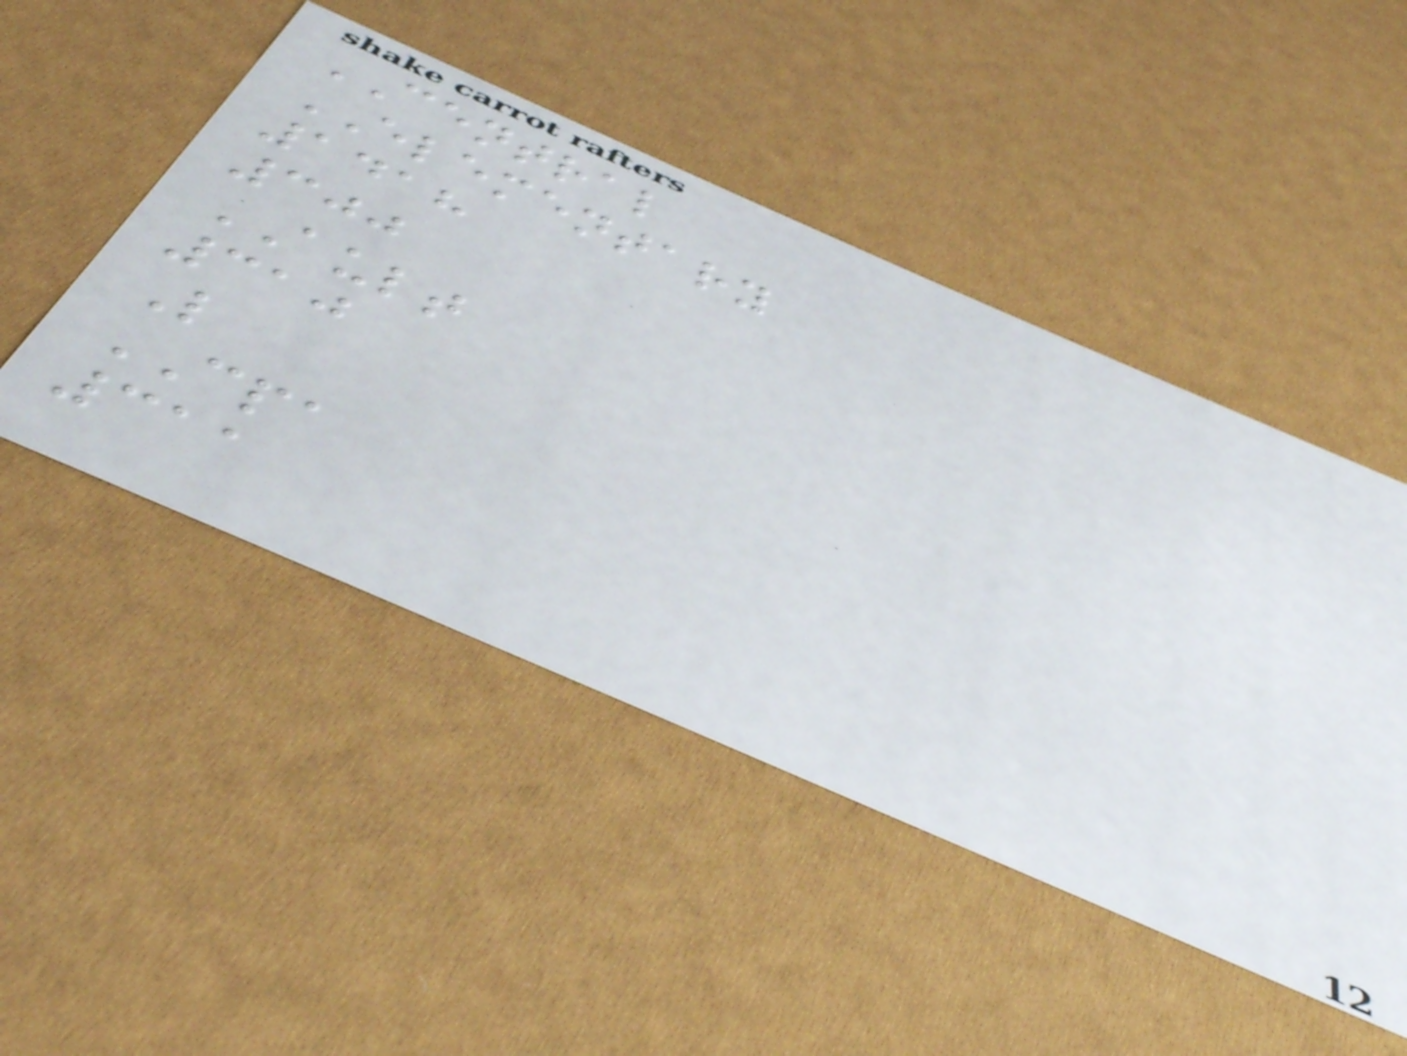CENTRAL
ELEMENTARY
1418
300
AULT
310
L
CPA
311
